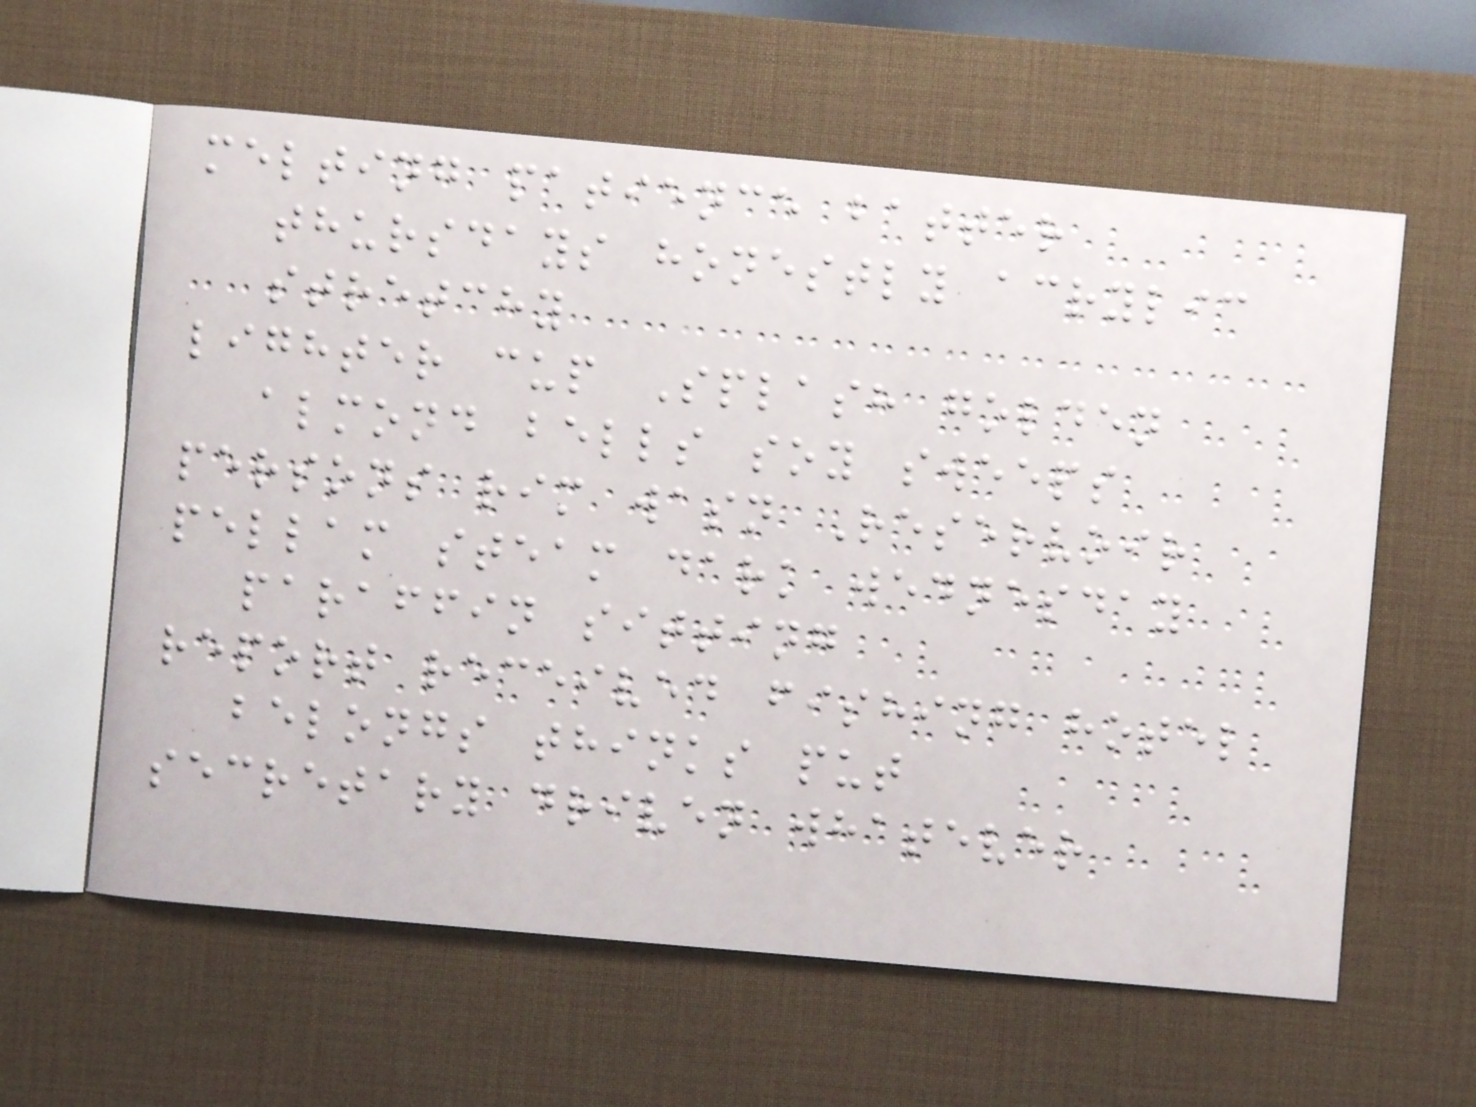melting patience batter
thursdays honestly acrylic
stretchy
lighter cup Splash golden
almond bells soy sweeps
persons rim wasn Reservoir
pellam steam dark wednesday
paraffin sitting
report received fishing hotel
belongs thinks put
secretary driven whatever
